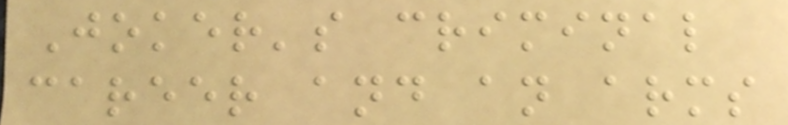Joker's criminal
career and an arms
